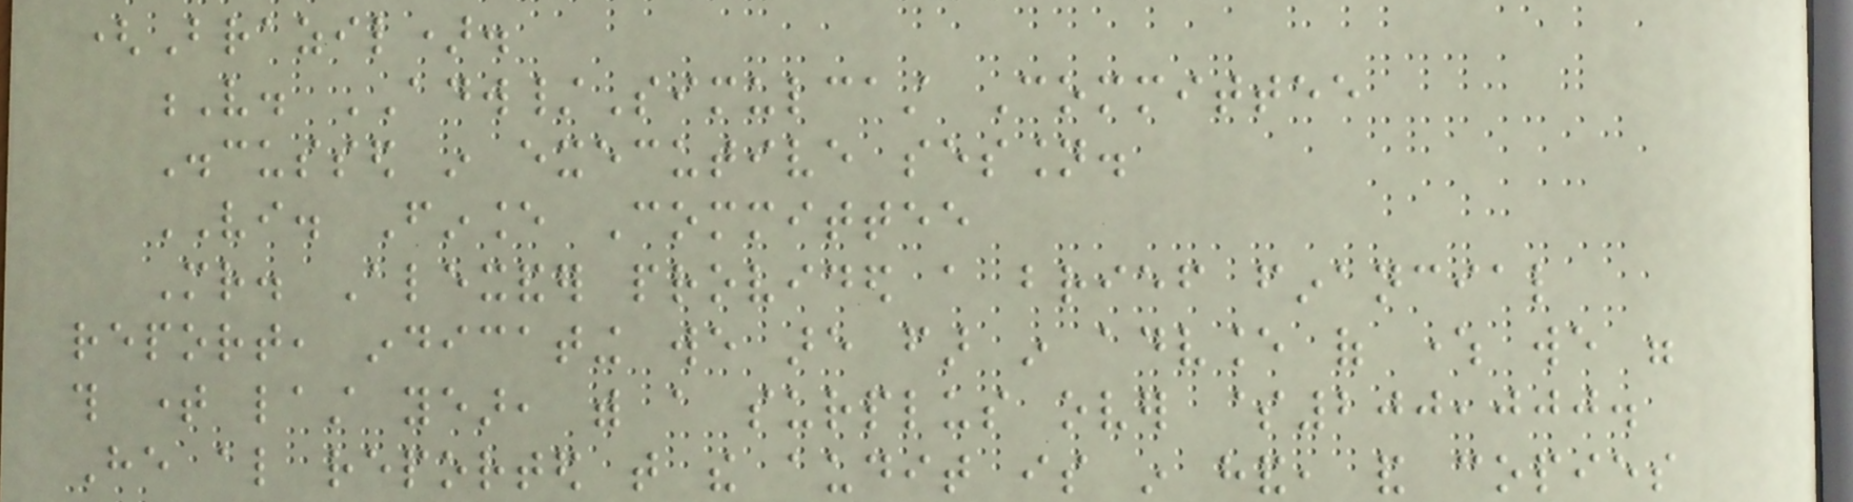(Brazil).
V. ADW/Simulcast Committee
Discussed in executive session.
VI. Finance Committee
Mr. Alexander provided a brief financial
report, indicating we are far in advance of where we were
this time last year, with a surplus over $200,000.
He also reported that the audit is in hand, and copies
